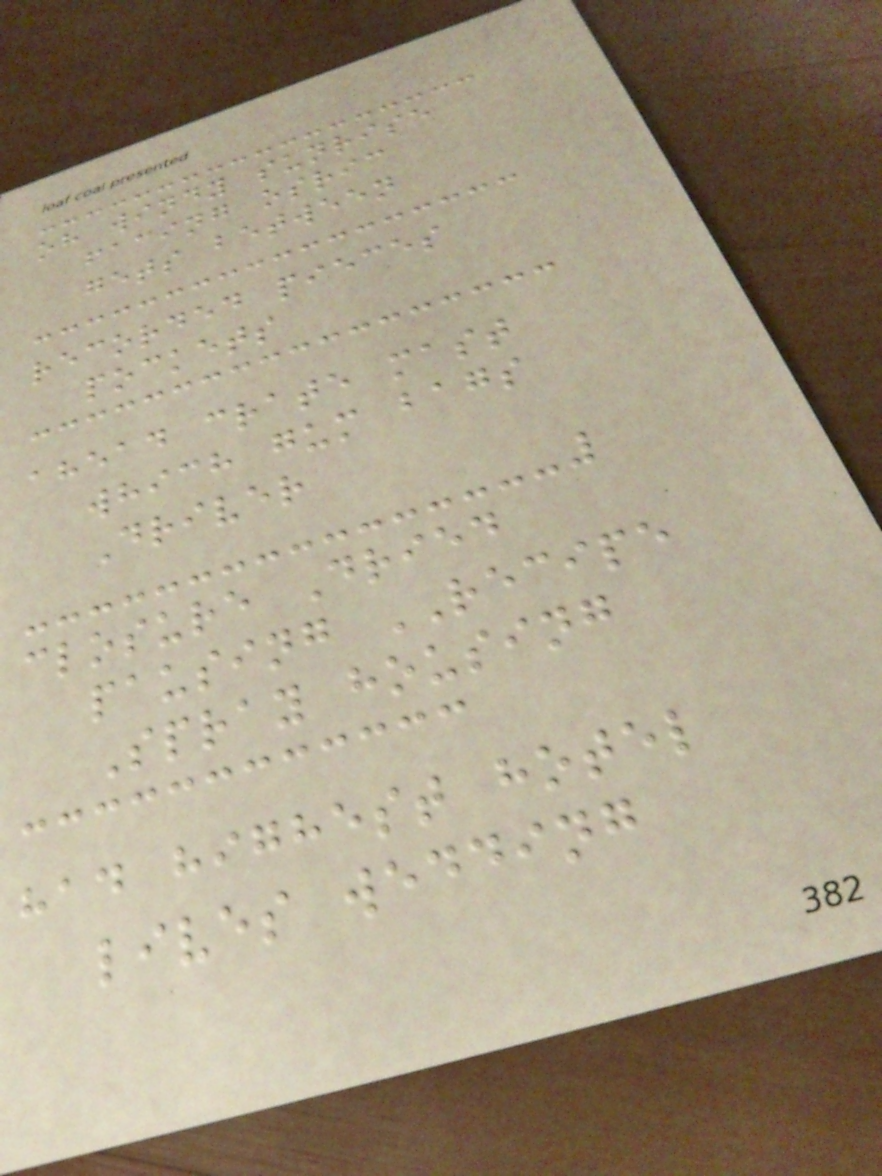oh windy sunrise
facing osric
gets between
recorded pieces
pockets
ahead crate mast
which gum bags
Driver
closure Dried
pausing RECIPE
Spray housing
had highest hotel
lives wedding
